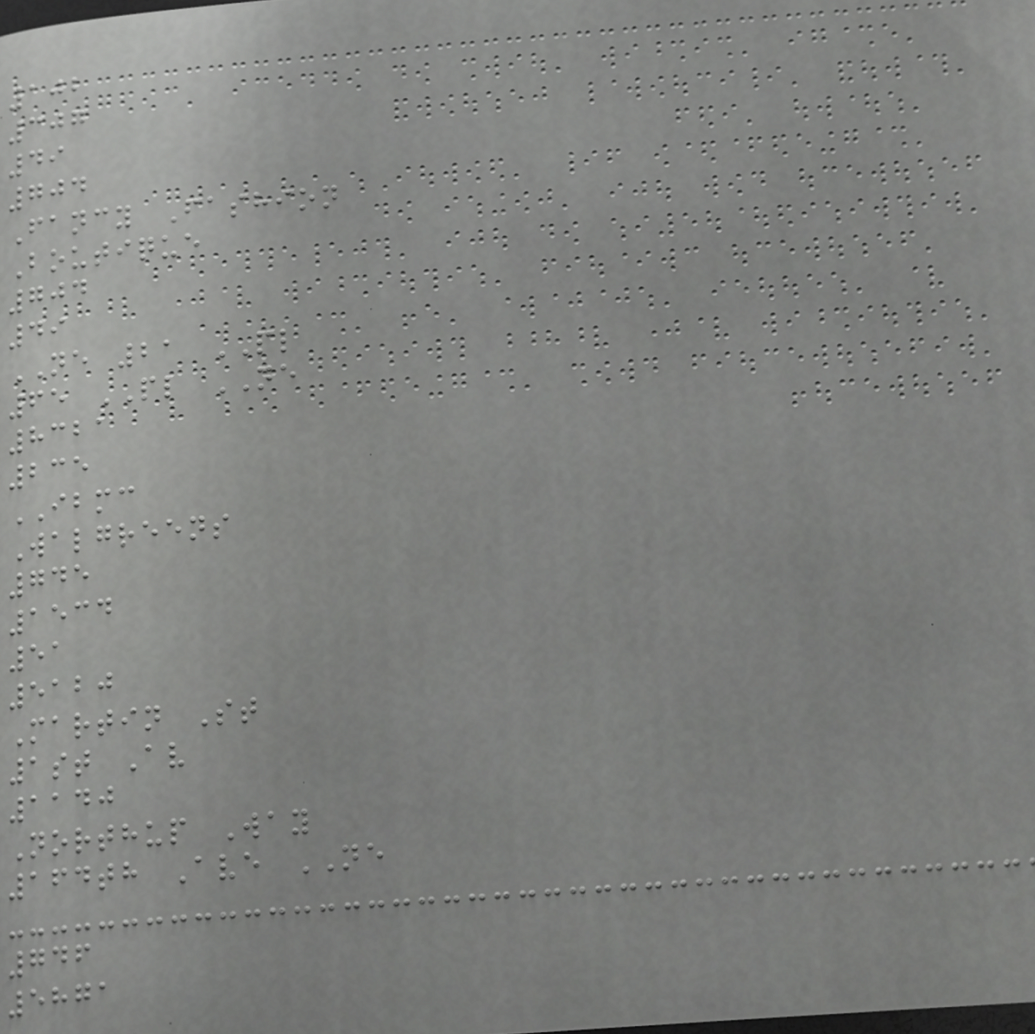102
307
49
704
Fancy Fashion
Boutique
704
49
NE 21 PL
65 PL NE
8321
235
IBMC
Walgreens
745
1534
51
5120
Martin St
1st Av
1140
Northup Way
164th Ave NE
746
5871
